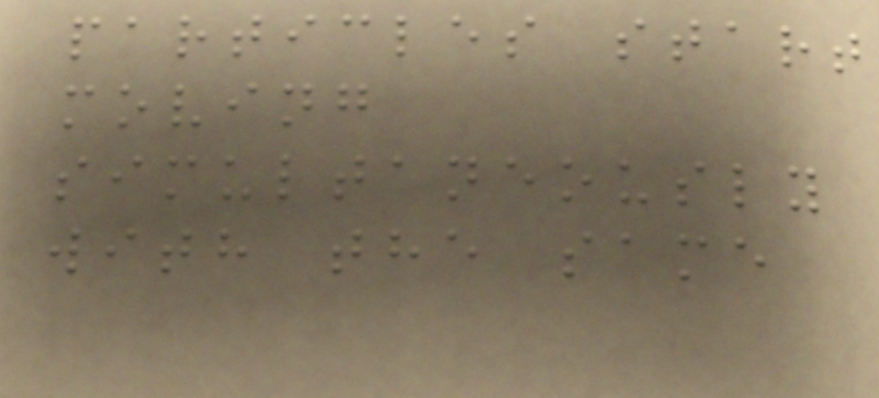particles start
moving
simultaneously
with the same
